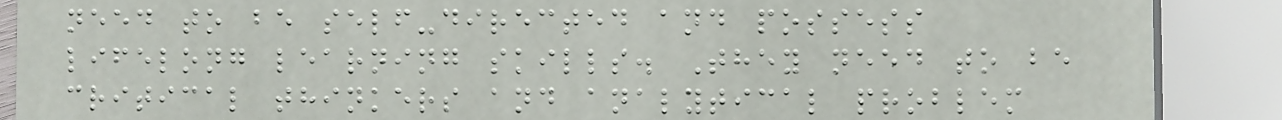need to be self-directed and possess
lifelong learning skills. They need to be
critical thinkers and analytical problem
